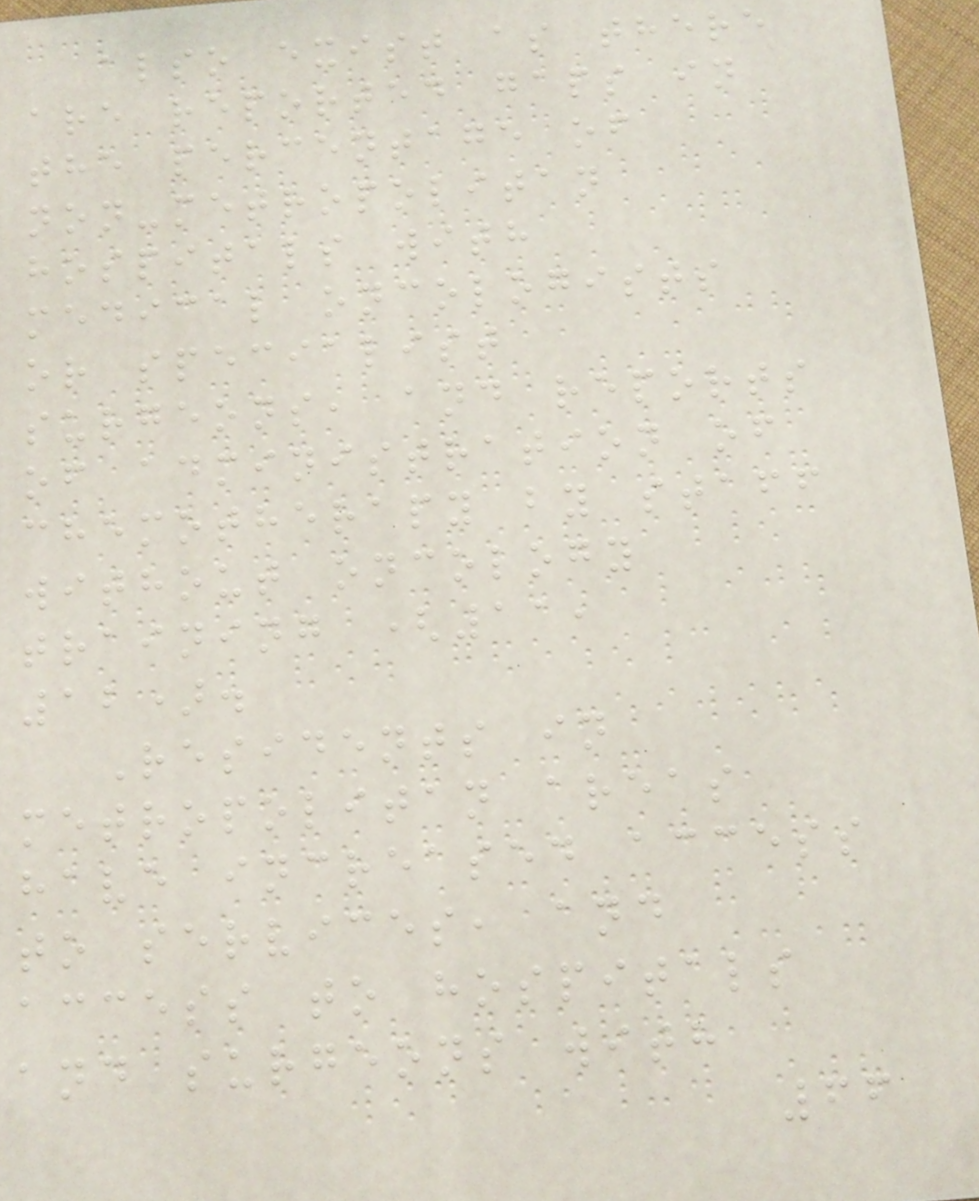also exist as there
are reported gaps in
the percentage of
non-metropolitan
hospitals with
medical oncologists
or specialist
surgeons, and reports
of administration of
chemotherapy by staff
without oncology
training (11,
12).
Residents in
metropolitan areas
have increased access
to services, and
access to hospitals
and surgeons with
66
